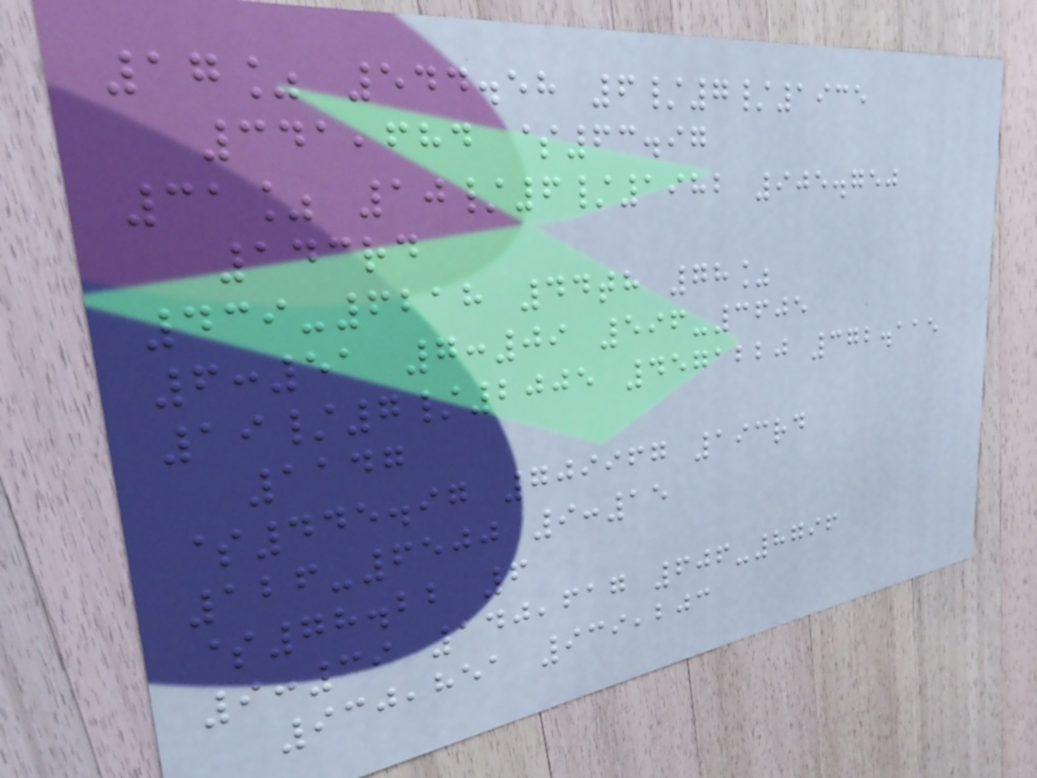17% 544.58 6/7/1935
341,684 $63.97
31% 10/6/1982 905.750
143rd
439-6218 44th 78%
6:51 7:09 596-3605
19/7/2005 4571220 372.115
1147
$445.97 709967 193rd
126-6500 9:15
$78.22 6
9:39 140,617 606-8796
930,851 939,203
